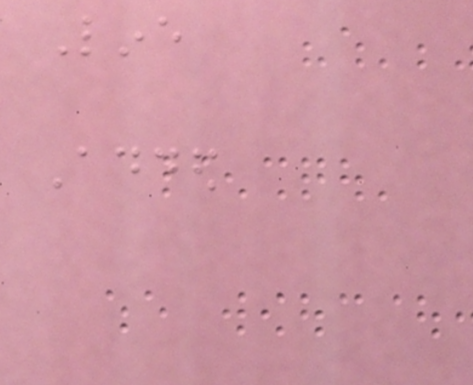Line
Added
